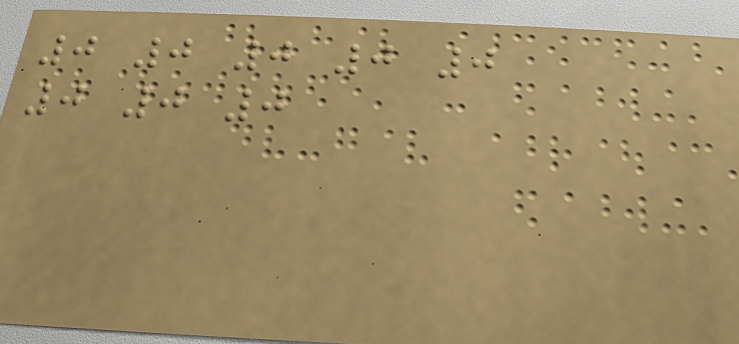0 0 0 0 0
0 0 0
